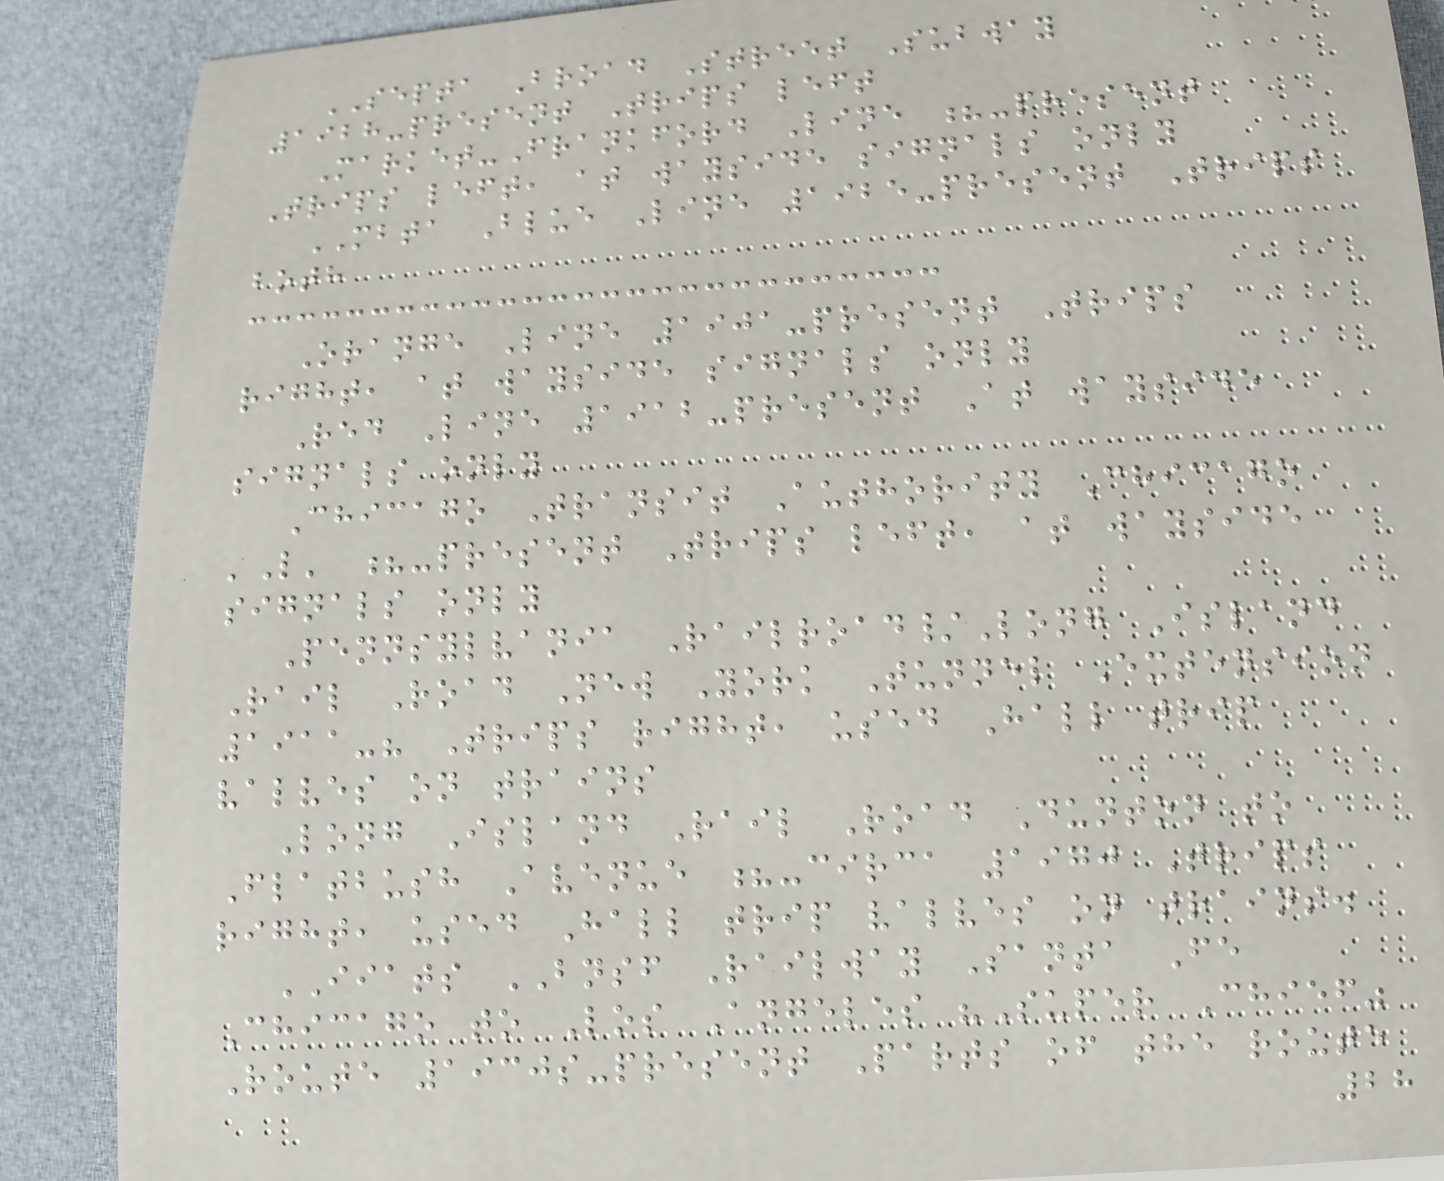SEPTA Broad Street Subway
1928-present Trips left
Market-Frankford Line ?-present
Trips left, at wayside signals only
MBTA Blue Line 1925-present Trips
both
Orange Line 1901-present Trips
right, at wayside signals only
Red Line 1912-present At wayside
signals only
Chicago Transit Authority Chicago
'L' ?-present Trips left, at wayside
signals only
Pennsylvania Railroad/Long Island
Rail Road New York Tunnel Extension
1911-? Trips right, used Hall trip
valves on trains
Long Island Rail Road Dunton to
Flatbush Avenue ?-circa 1970 Trips
right, used Hall trip valves on trains.
IIATS BNSF Railway Santa Fe
Chicago to Los Angeles "Super Chief"
Route 1930s-present Parts of the route
28
